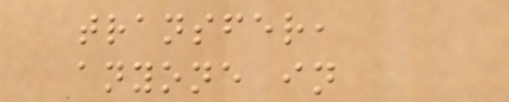transfer,
anyone in
